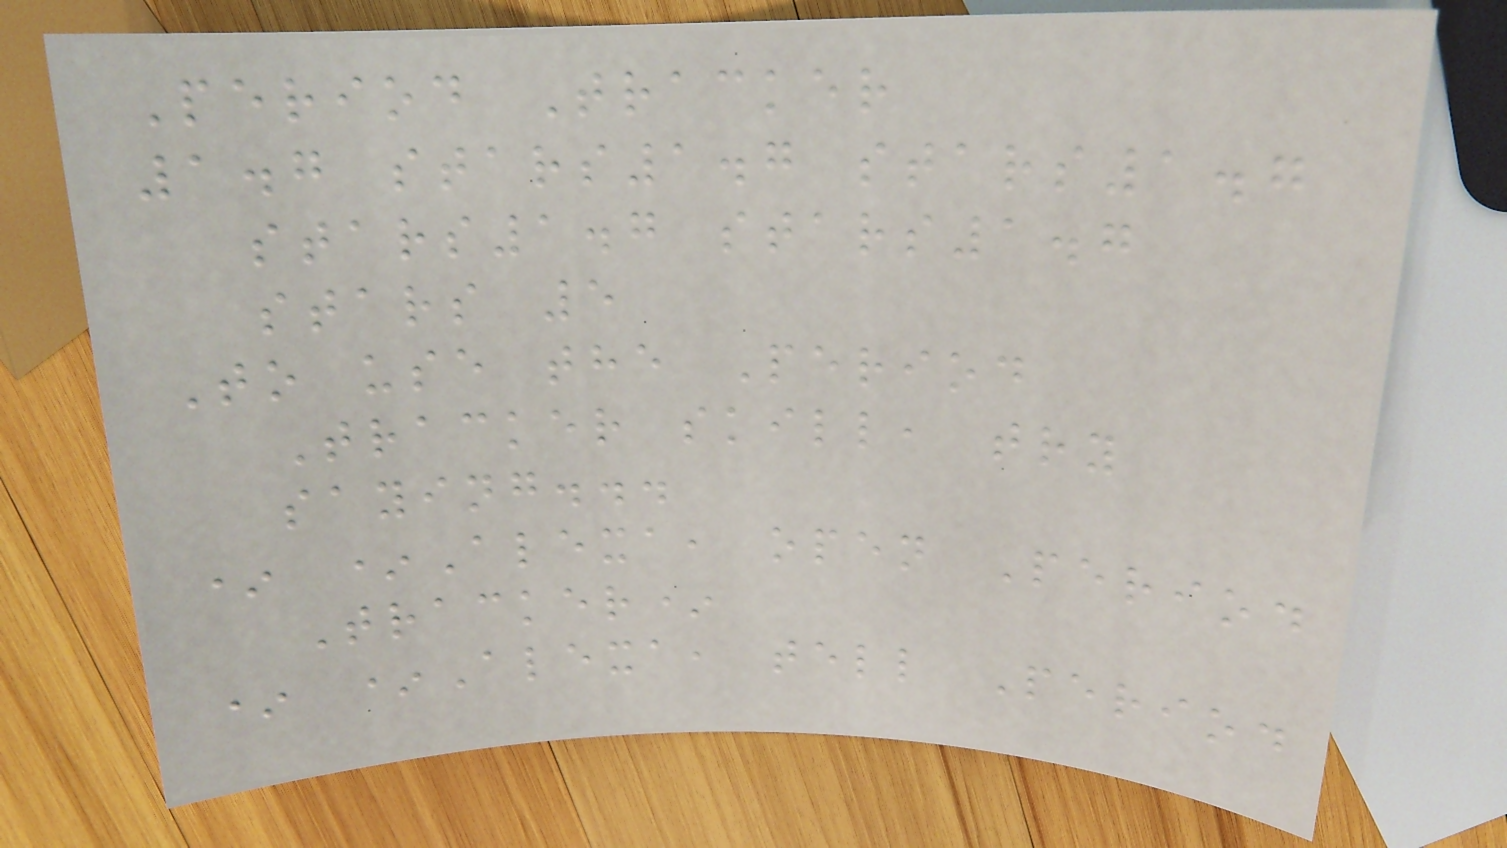Period Tracker
1.7 stars1.7 stars1.7
stars1.7 stars1.7
stars 5
To use the Period
Tracker skill, try
saying...
* *Alexa, open Period
Tracker*
* *Alexa, tell Period
